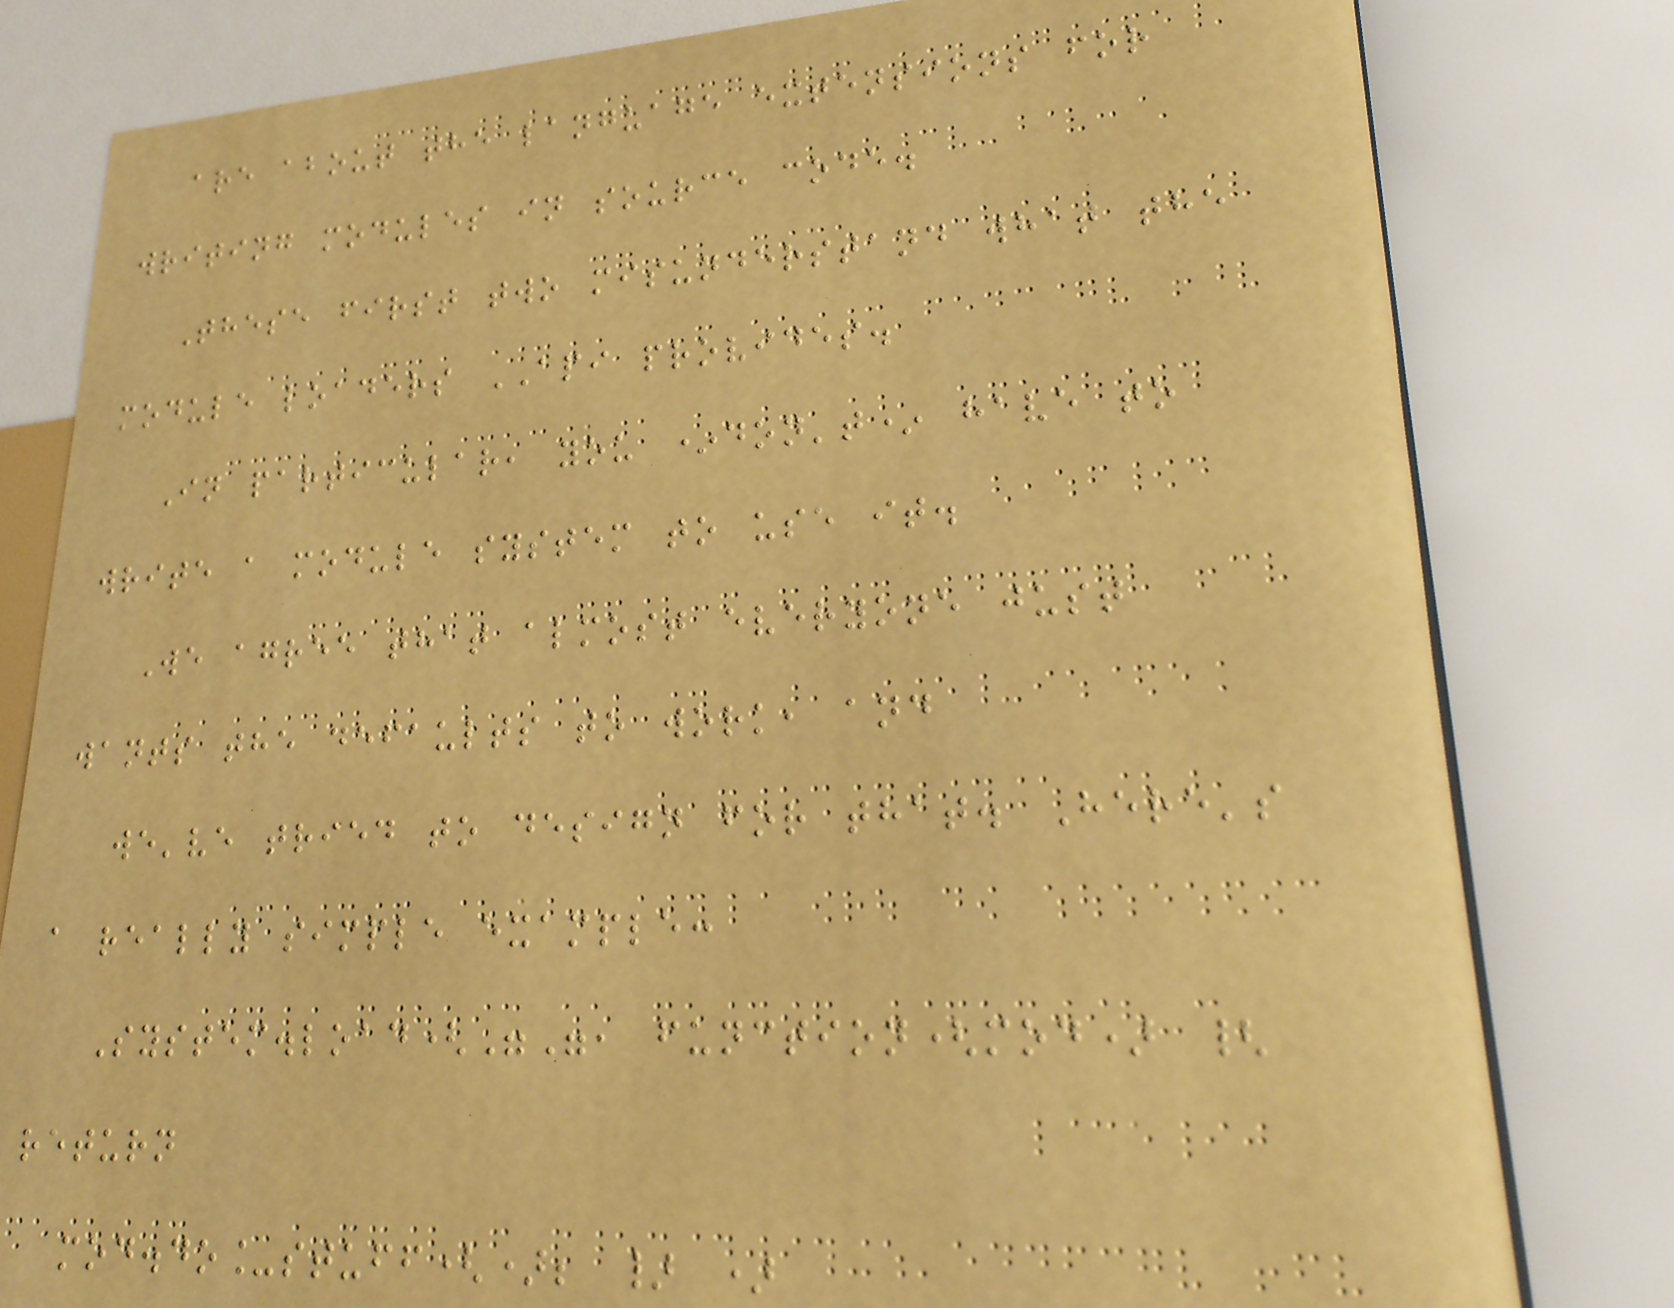are about the language extensions for
writing modules in source code.
These first two misunderstand what the
module loaders API provides.
In particular, you *don't* have to
write a module system to use it.
We agree that almost everyone just
wants the defaults to work, and
we've tried to design for that. Here's
a really simple example:
System.load("", function(mod) {
return
mod.do_stuff(); } )
